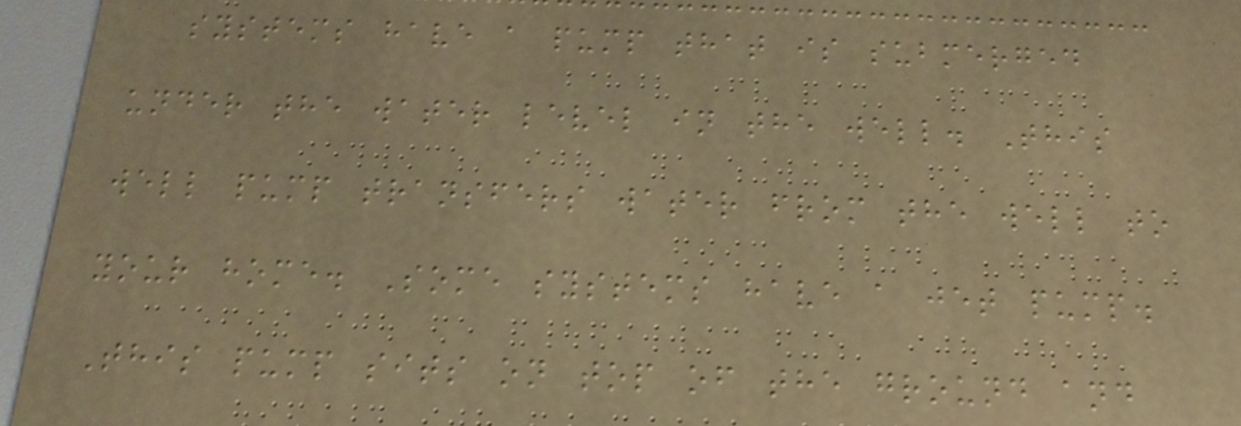systems have a pump that is submerged
under the water level in the well. This
well pump transfers water from the well to
your home. Some systems have a jet pump.
This pump sits on top of the ground and
